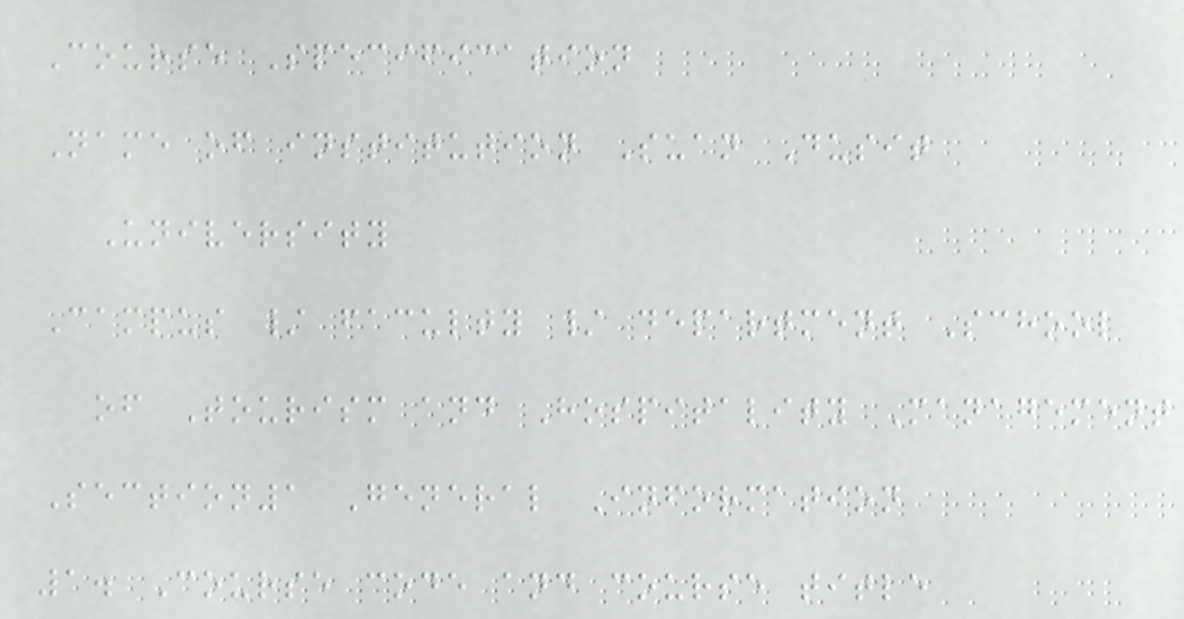Course Specification
Name of institution Suan Dusit
University
Campus / faculty / department School
of Tourism and Hospitality Management
Section1 General Information
1. Course code and course title
